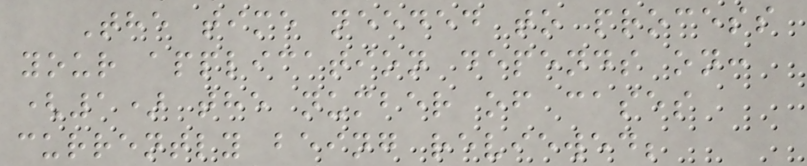The time needed to process
your application depends on:
(1) the number of cases
currently being reviewed;
